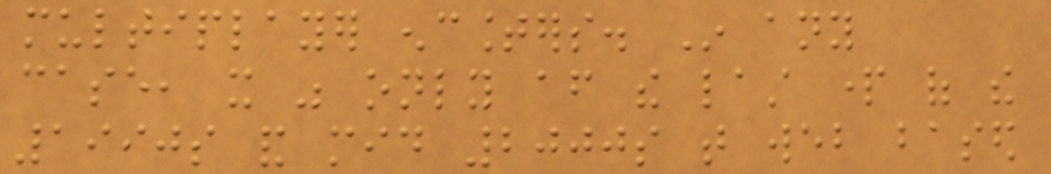multiplayer encounters. In any
case, it was only after the last part of the
1990s and mid 2000s that web based
